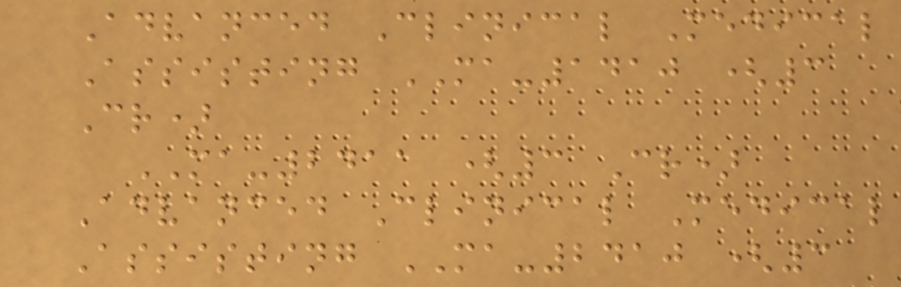Advanced Clinical Medical
Assisting MA-1410 (3
Cr)
MA-2411 (3 Cr)
Advanced Clinical Medical
Assisting MA-2410 (3
